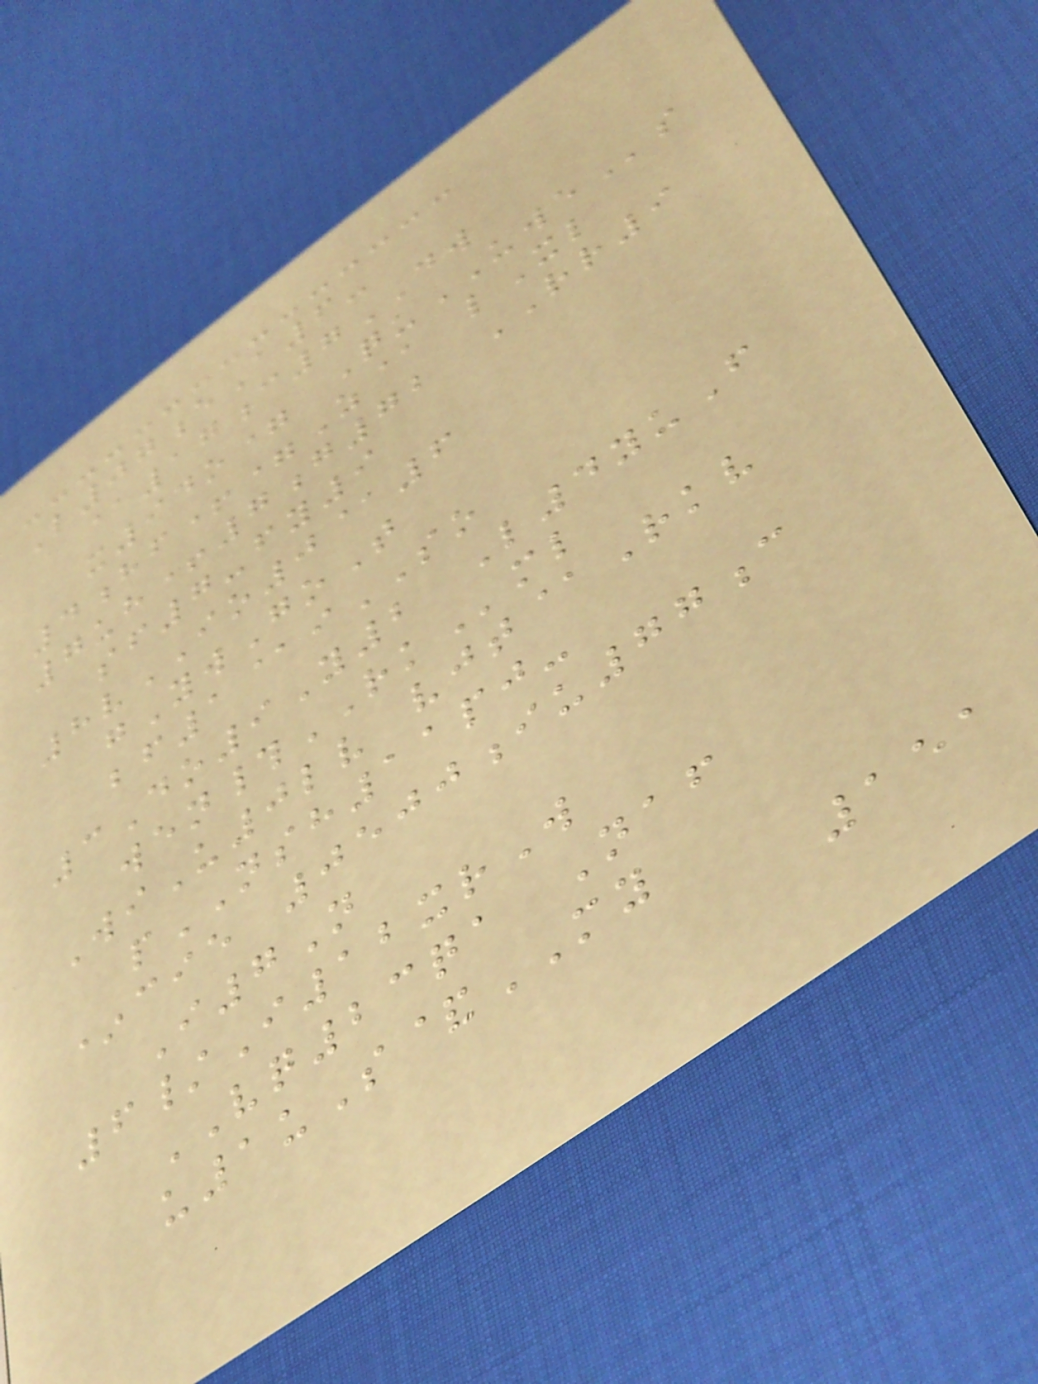L07eA6-
@17c7DW
x94o= QuUWEs
4hf+=Z@ lXl
7uh+7g72 RR9
sf7-fy9
8vIO0@6
gYwGoT
bf1@iSO
3Do9Y2 L4yuF
wen#RKml
WiU0lv vjt@Rkv
pNSH11pj-
*cie 0500iu77c
I7N
6/I12xrW
VQ23qa Naf
u1uS&MY
151
